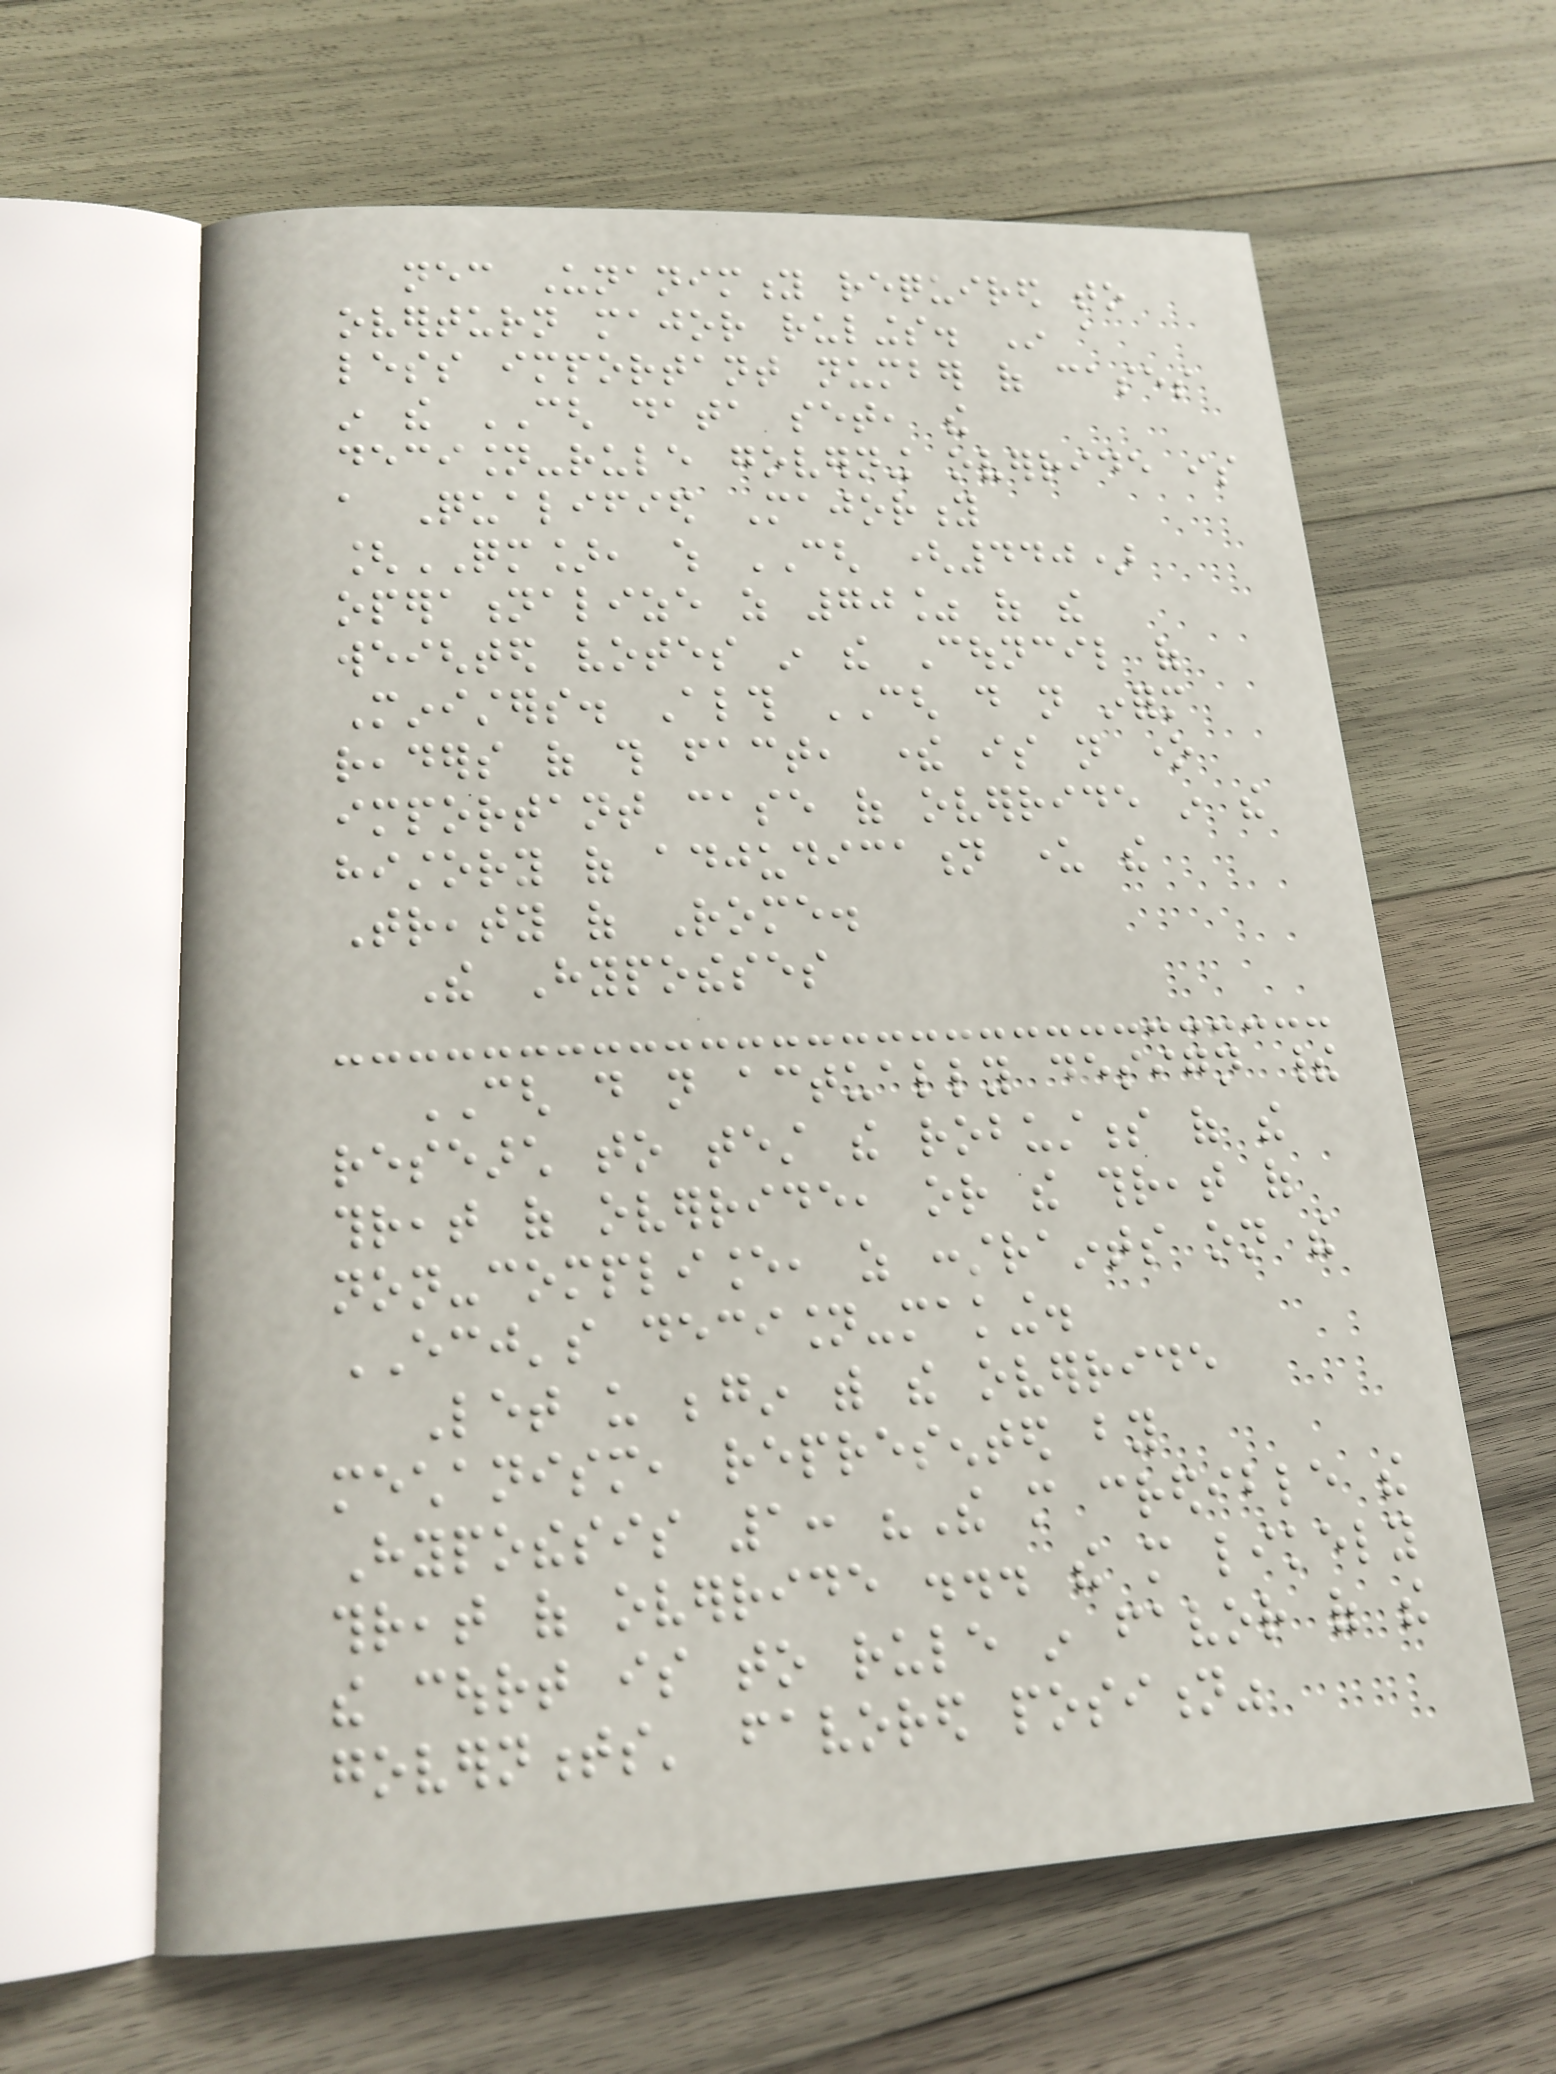necessary Unanimity required to
overturn major rulings. In a
less important number of cases
in the CGH data set, the
decision-rule governing override is
a Qualified Majority
[QM], which CGH (440)
operationalize as 70% of the
weighted votes in the Council of
Ministers. Although CGH do not inform
readers of this fact, there is not one
important case of override in the
history of adjudication under the
Treaty of Rome.
The Hypotheses
CGH do not actually design their
research to test the robustness of the
threat of override, or the threat of
non-compliance, as constraints on the
ECJ's decision-making.
Let us begin with the override
mechanism, represented by
Hypothesis 1: "The more credible the
threat of override ... the more likely
the court is to rule in favor of the
governments' favored position"
